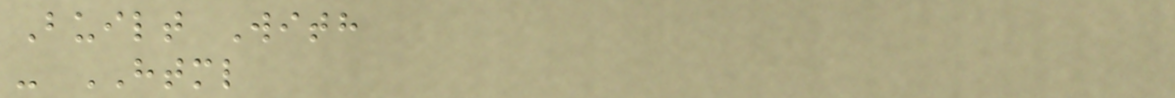Built With
- HTML
